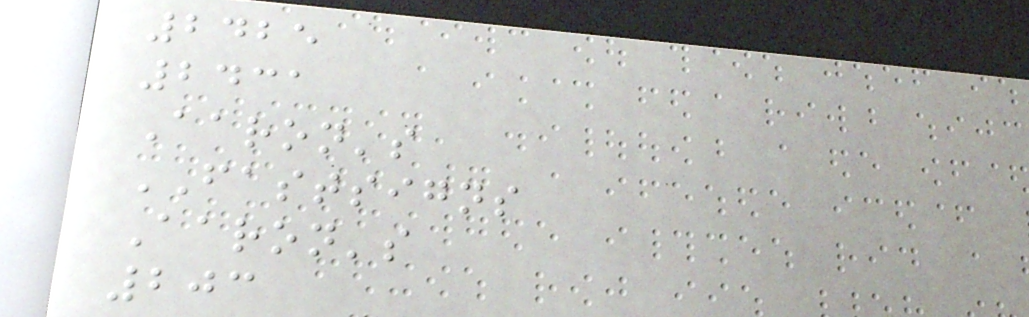2425
2431
Aaron's
FASTSIGNS
Aaron's
203
